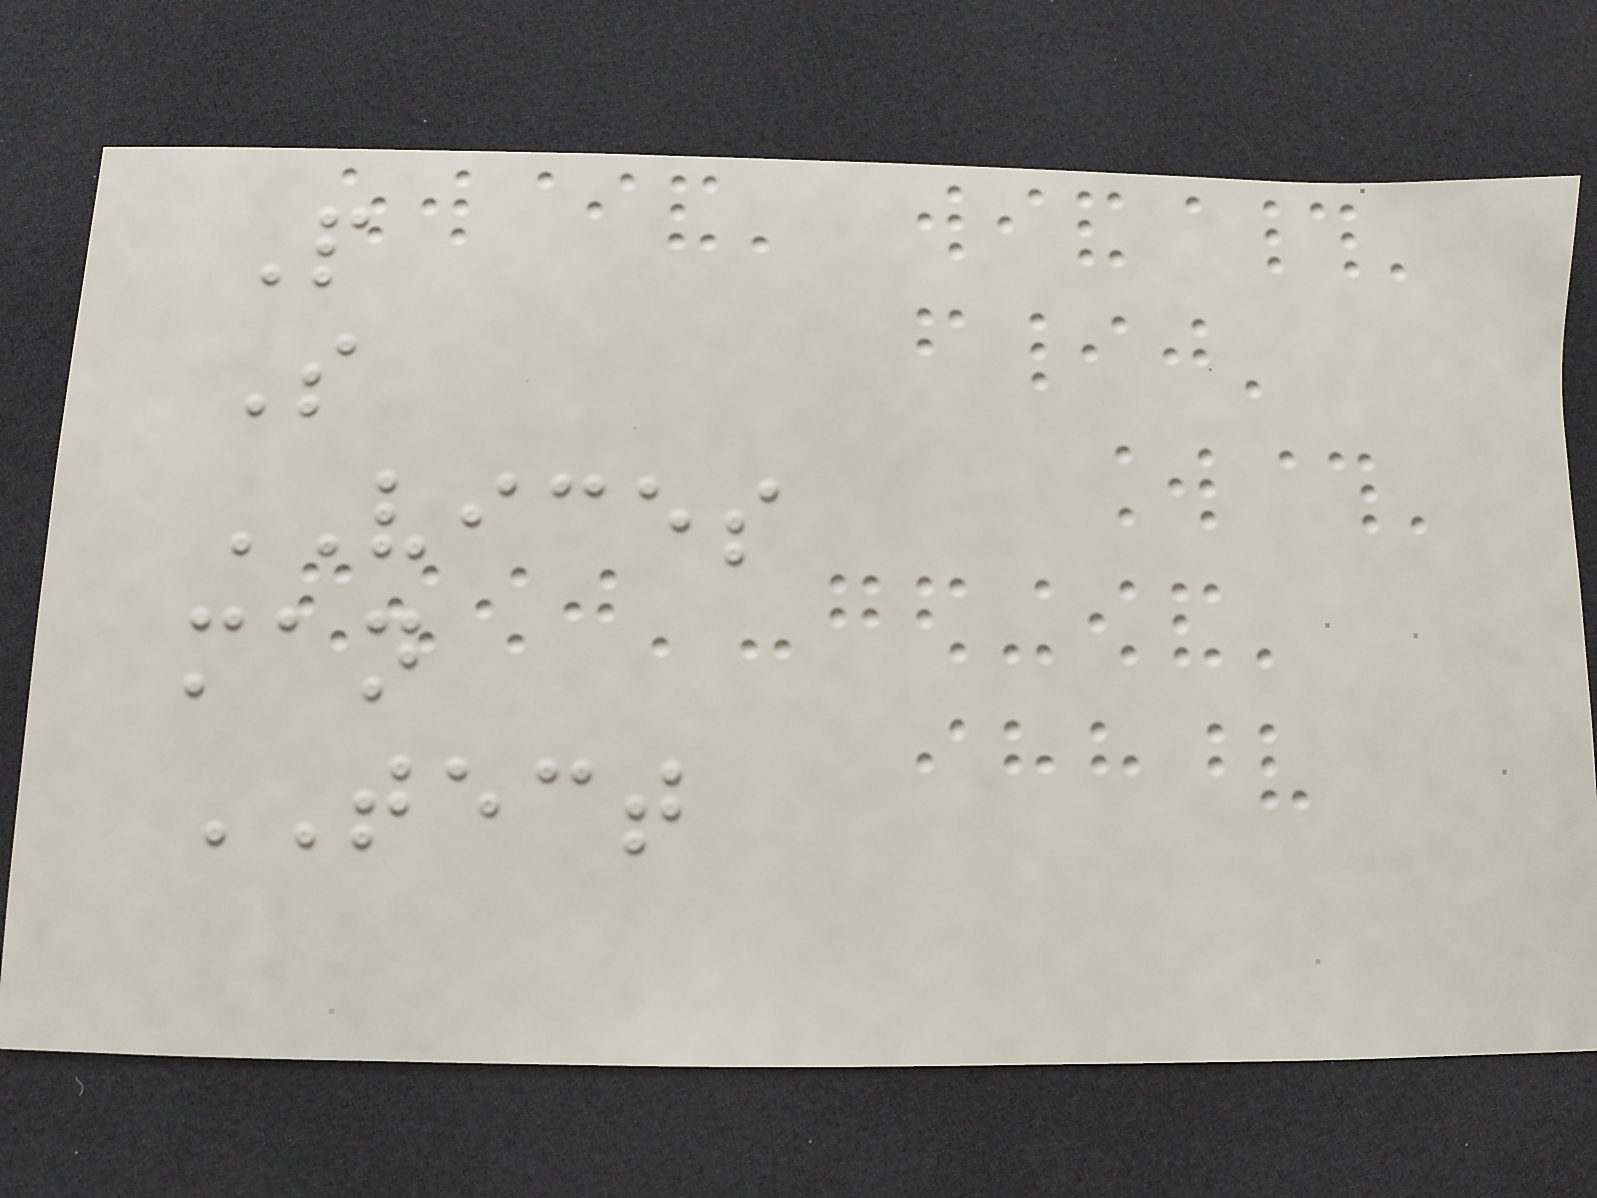P
S
VICES
man
TECT
